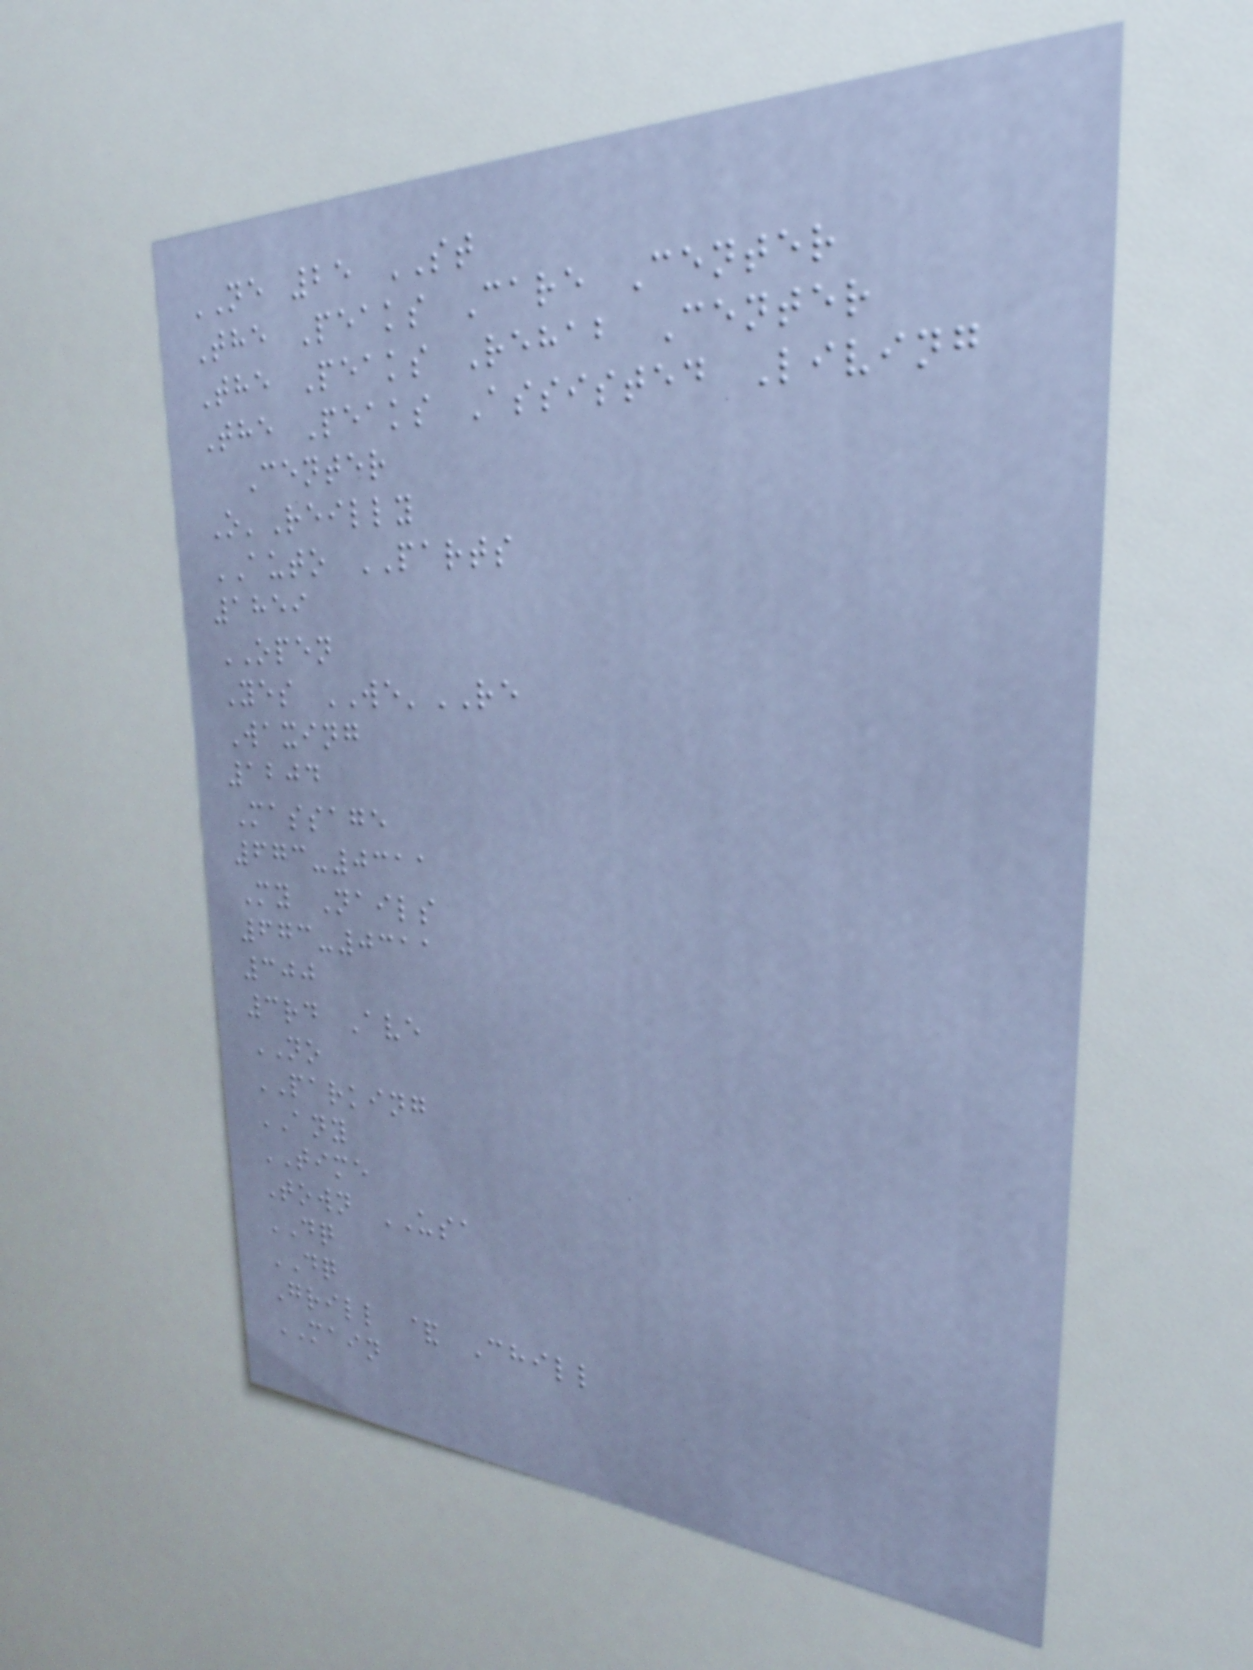NE 25 ST
The Peaks Care Center
The Peaks Rehab Center
The Peaks Assisted Living
Center
O'Reilly
AUTO PARTS
1859
OPEN
Yes WE'RE
Waxing
1204
Massage
673-0311
My Nails
673-0311
300
3rd Ave
NO
PARKING
ANY
TIME
Town USA
DQ
DQ
Grill & Chill
MAIN
